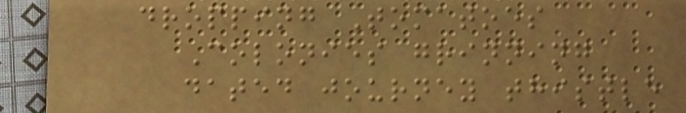dropping Tomatoes
Colonies grinning
dated journey thistle
